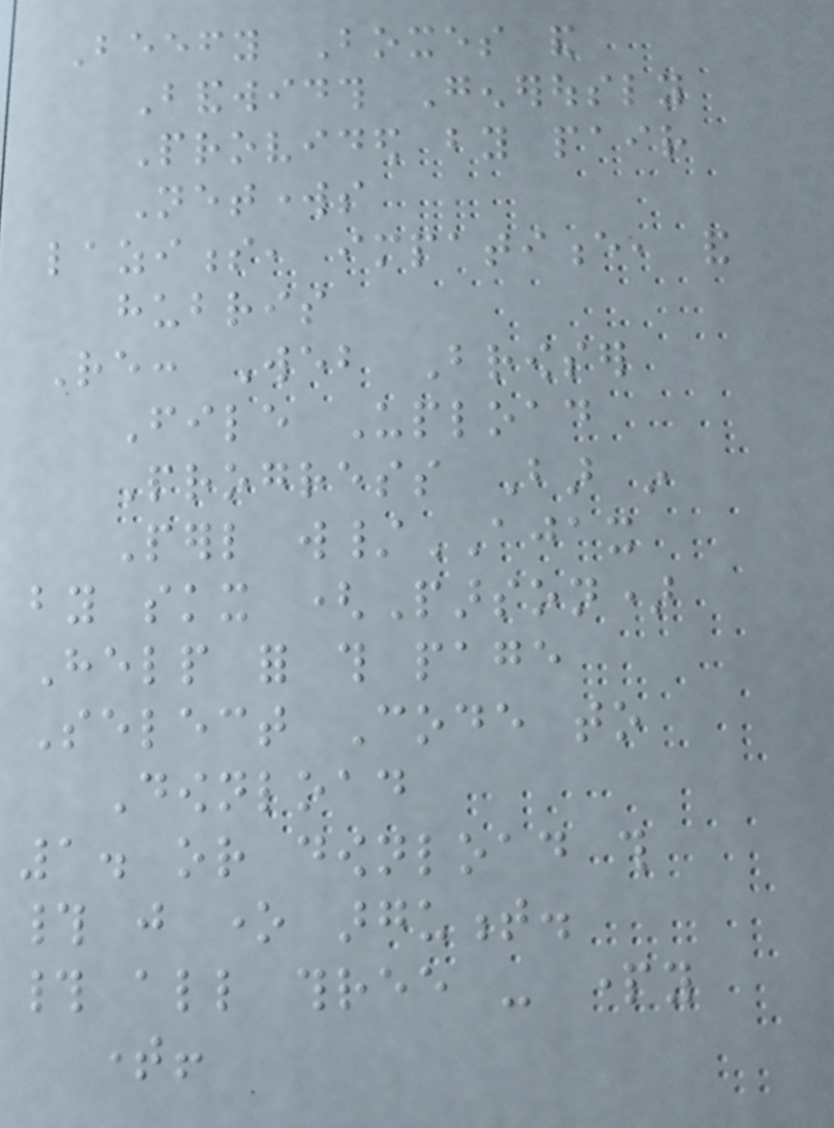Beefy Boxes and
Bandwidth Generously
Provided by pair
Networks
laziness, impatience, and
hubris
Re: Web Browser
File Upload
Progress Bar in
Perl w/AJAX
by skx (Parson)
Help for this page
Select Code to
Download
1. or download this
# just one argument.
# all three - party
time!
